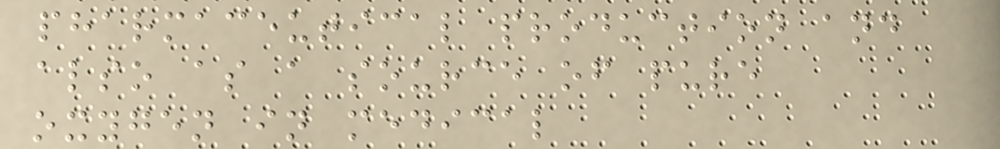pharmaceutical production and
also as a source of pure
oxygen in medical
